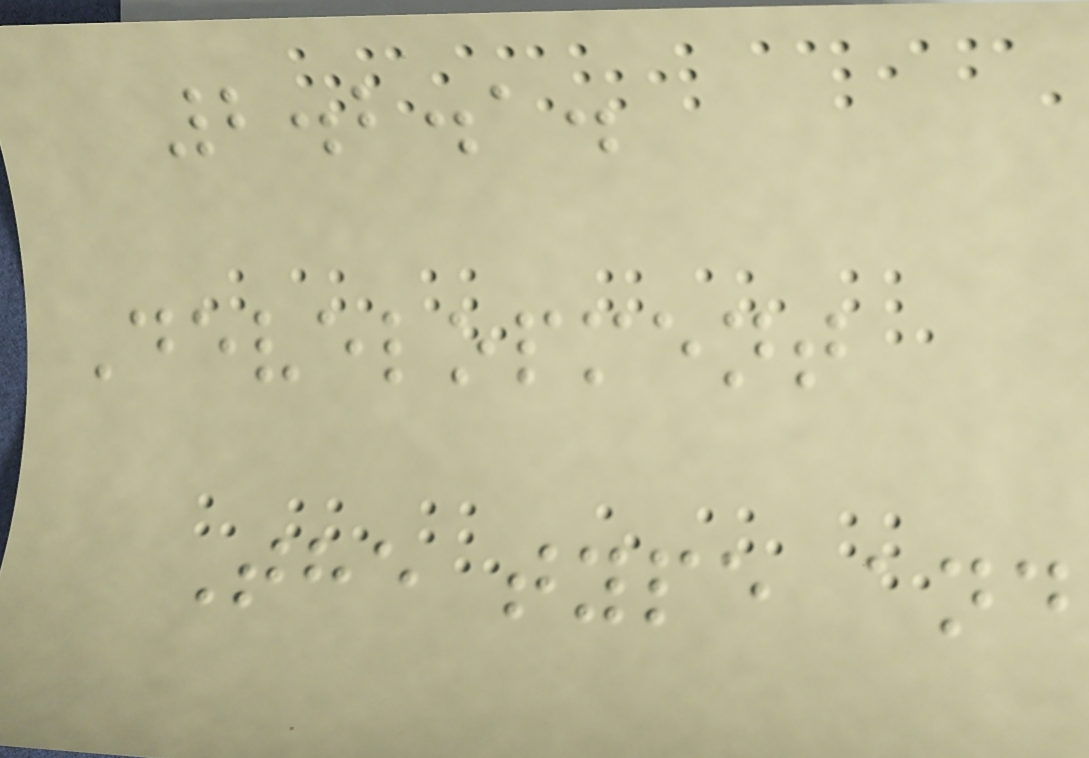2.2.1.
Development
The type and
